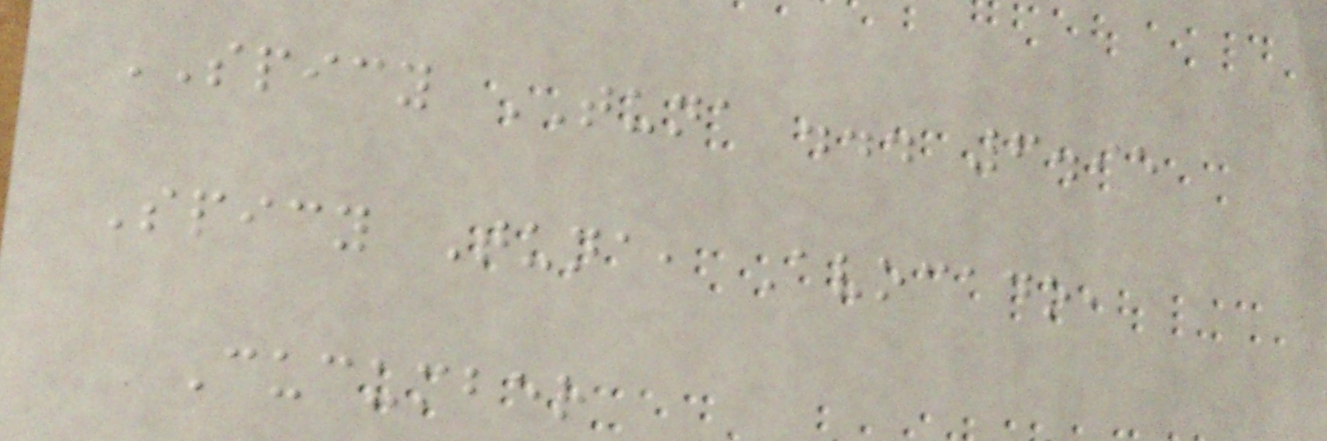SPICY TUNA ... 6.95
Spicy Tuna, Avocado,
Cucumber
